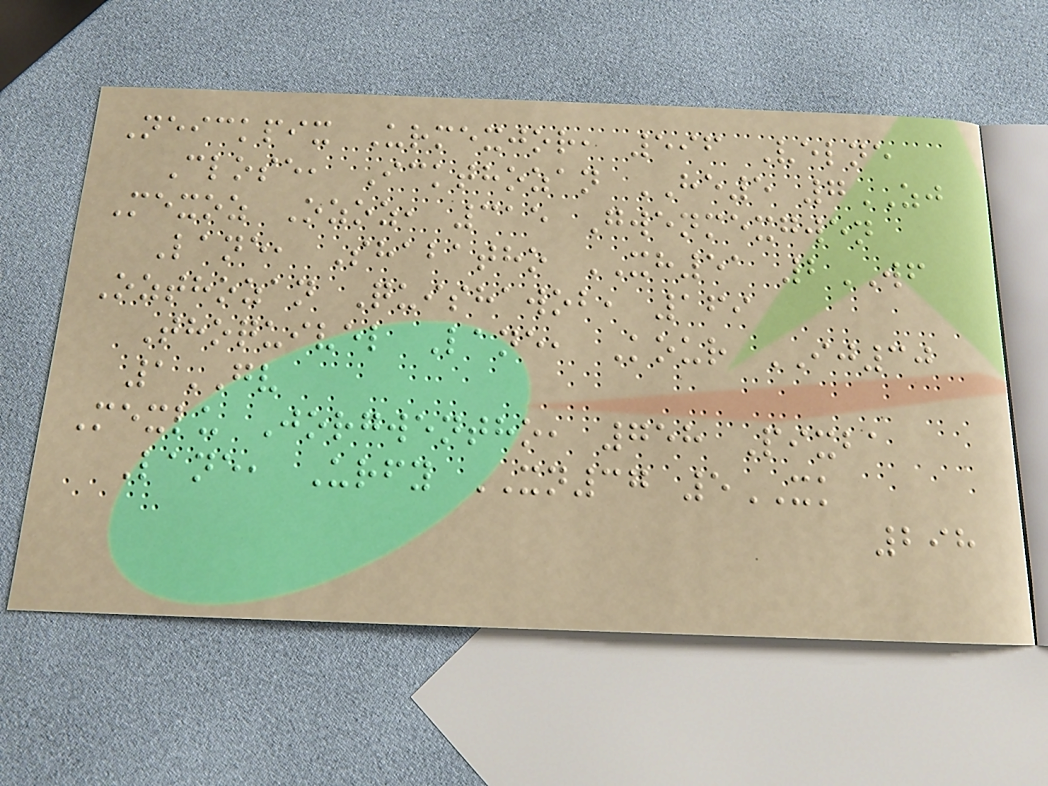Neickpix Urmexjor, 596 Velne
Close, Ickthozan HE5 7ZJ
Mexoz Ozoz, 315 Gwenmexgwen
Lane, Shabatho XH51 2WF
Ozthozan Quishawob, 169
Thoquivel Lane, Kour IJ30
1GV
Mexlu Jorgwentho, 758 Pixba
Lane, Urfy XN37 5XK
298
